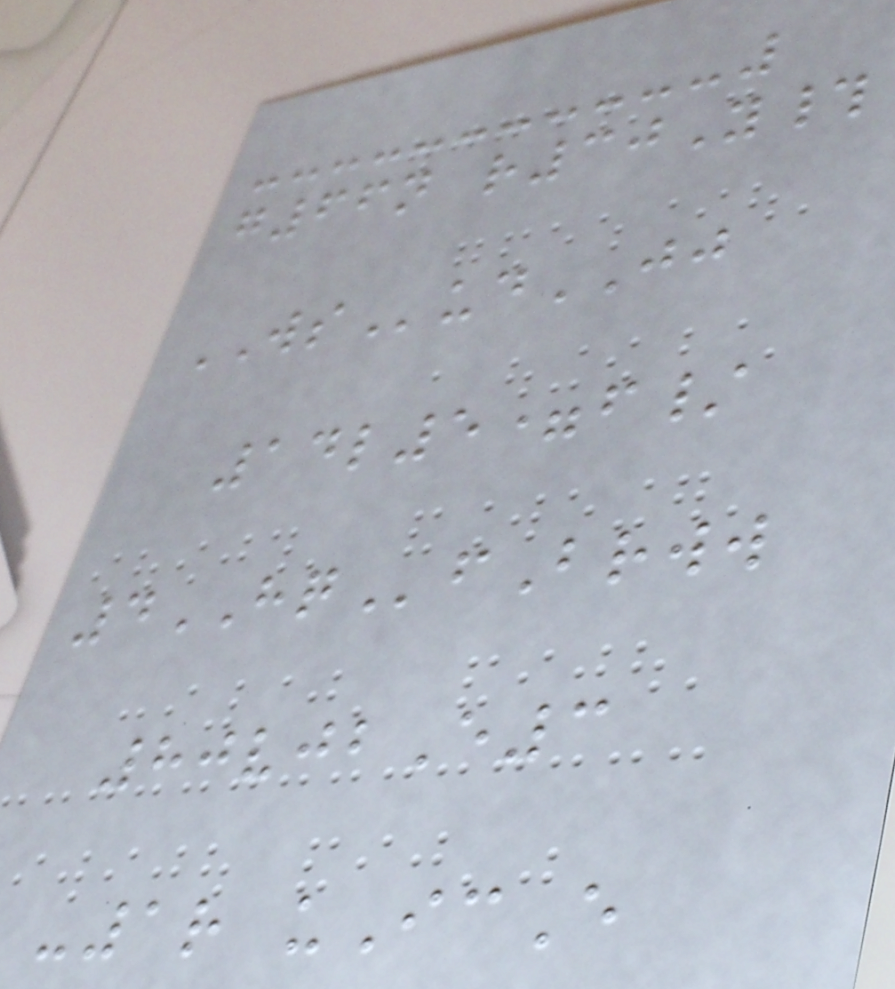g66n r30Y#
WSudJJ
14l5=f/
4HQfBrww
80vjbE3
-1r uIcE
